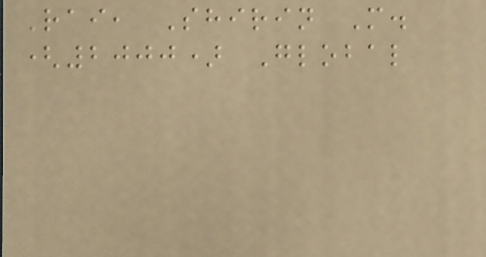Rai, Shirin M.
(2000) Global
